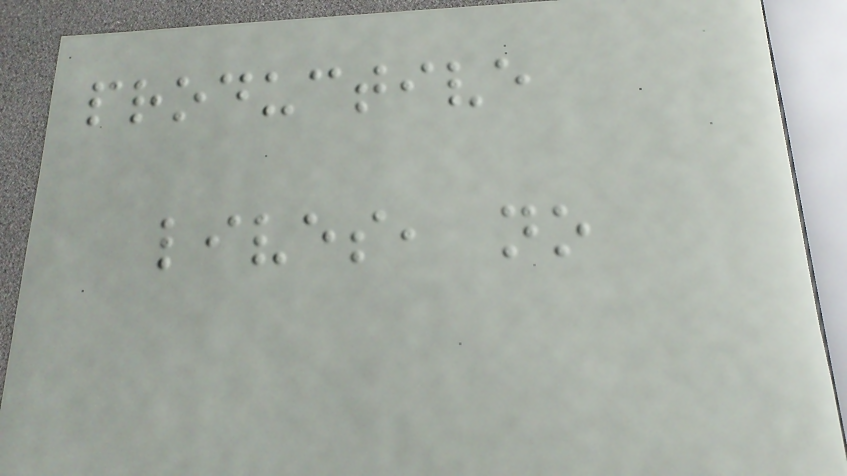productive
lives, no
